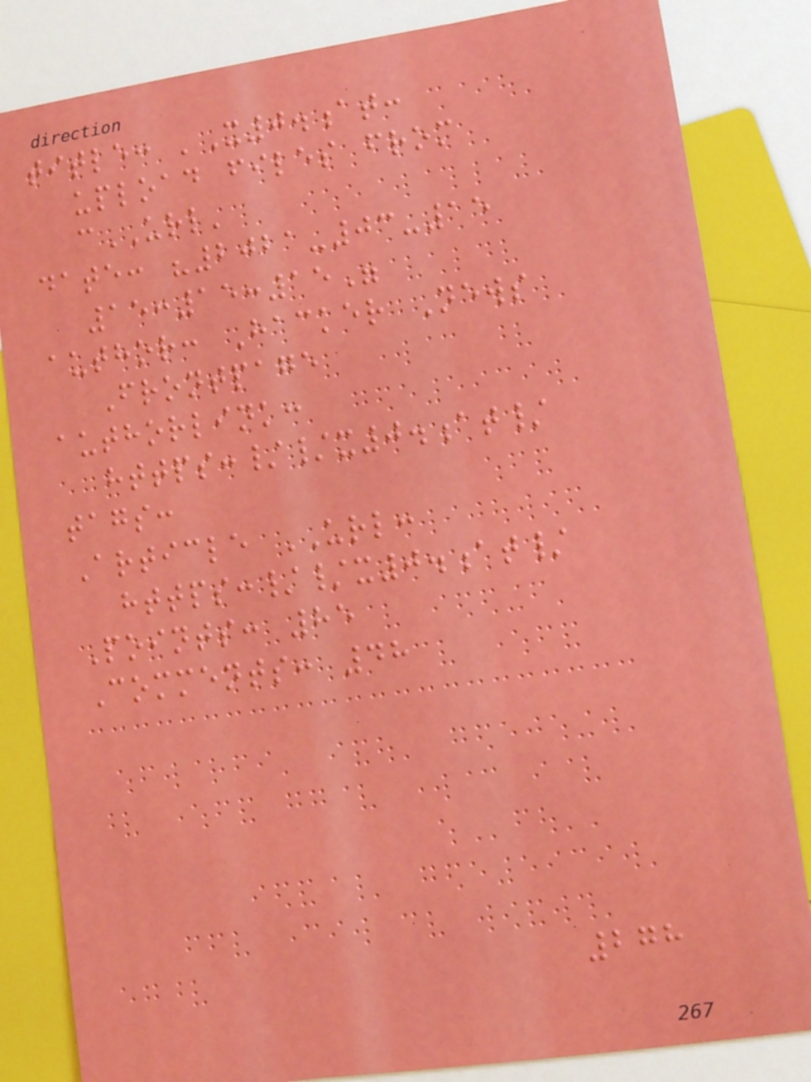title: 'X0.at:
upload files from
cURL'
date: "2021-03-15
15:15:15"
author: Hacker News
Frontpage
authorlink:
https://x0.at/
tags:
Article URL:
https://x0.at/
Points: 85
Comments: 48
278
